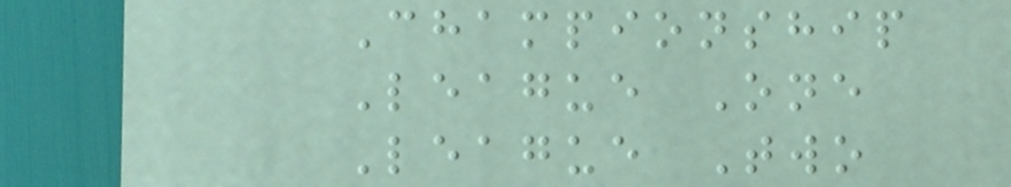Championship
League One
League Two
